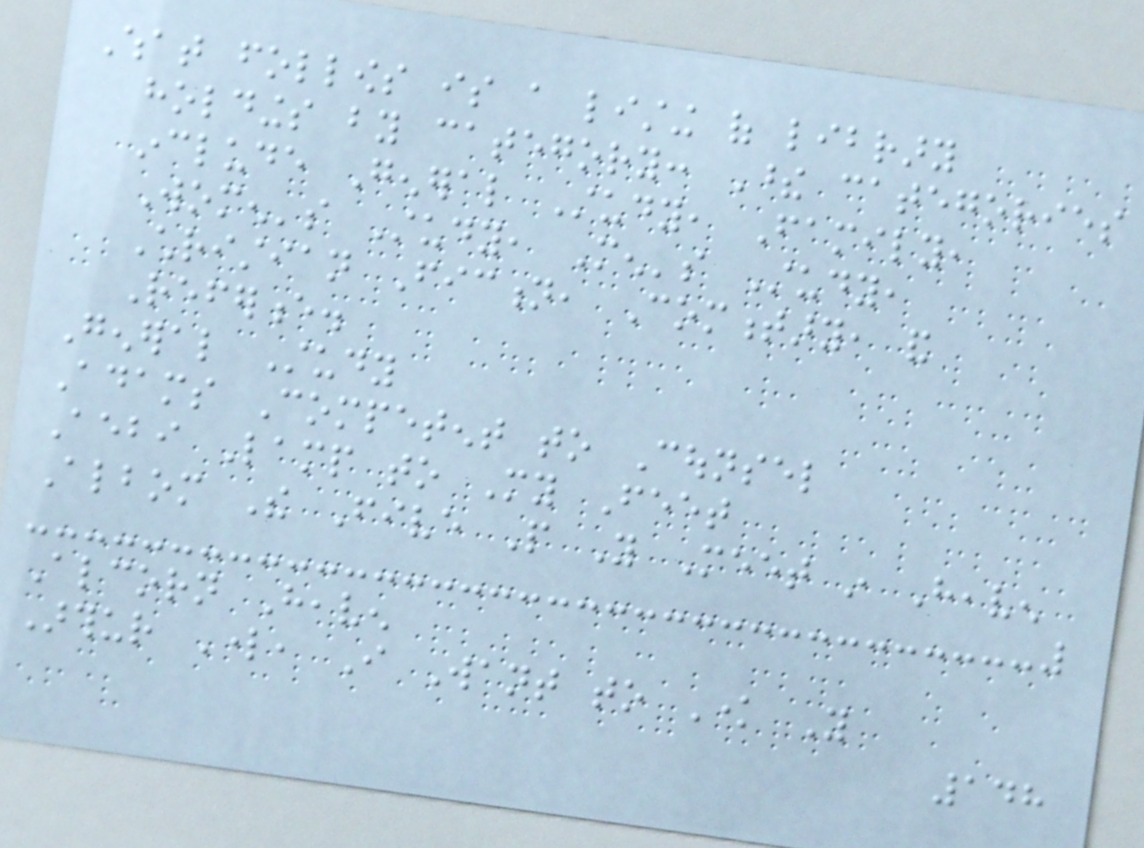What follows is a listing of library
holdings by category: These categories
include General Study, Family,
Women's Study, Men's Study,
Christian Fiction, Commentary, and
Reference.
General Study
Adams Competent to Counsel
Aebi Lamp to My Feet
Albom The Five People You Meet in Heaven
Alcorn Heaven
Arthur Lord, I Want to Know You
148
